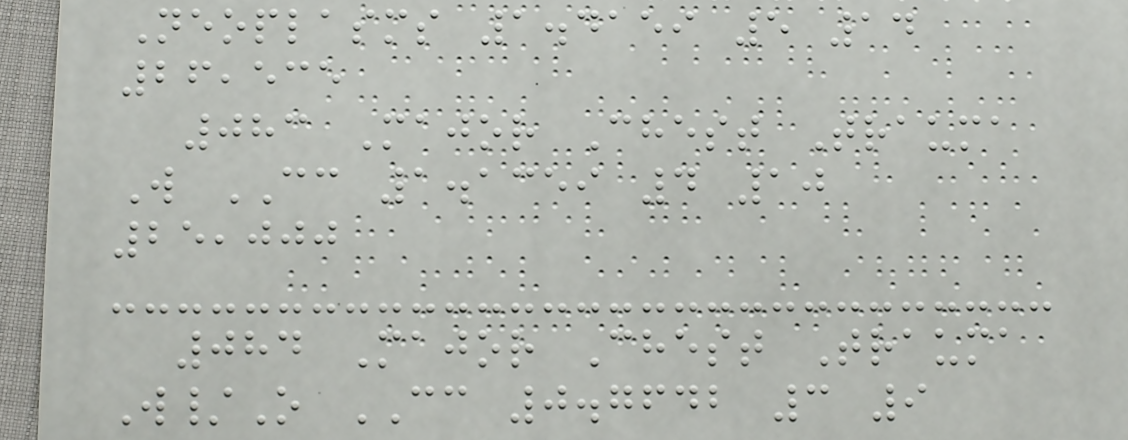Neoplasms 1.4159 5 14
26,535
083 Major Chest Trauma
W CC 1.1359 4 10
25,000
084 Major Chest Trauma
W/O CC 0.7642 3 9
